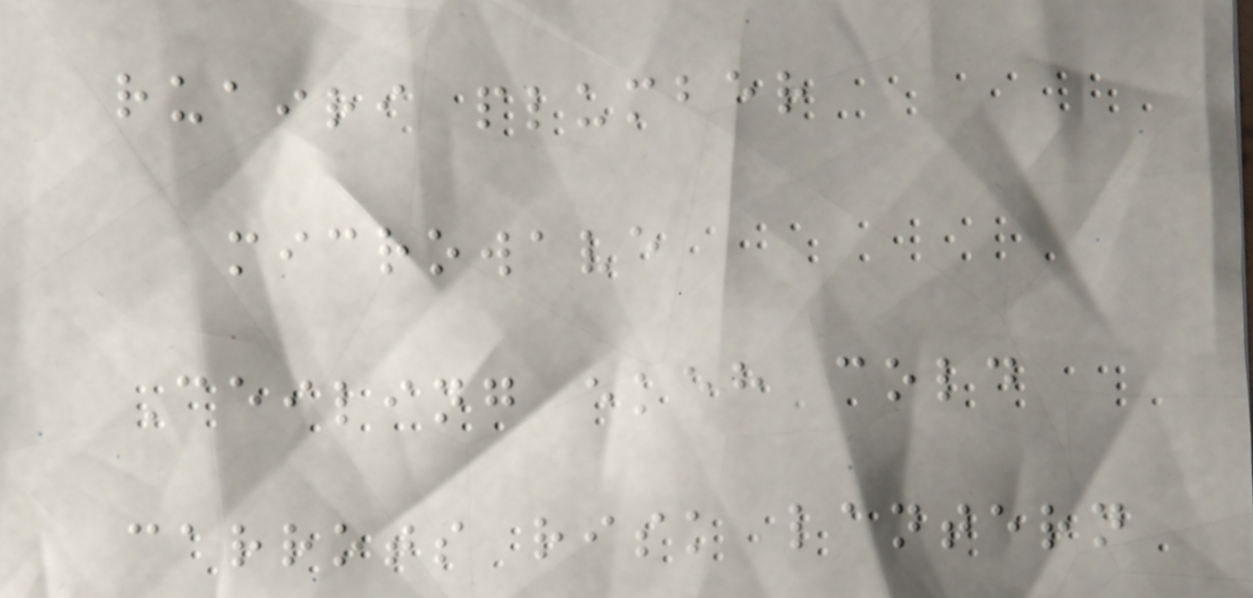ruairi plumber
microwave
Ceiling ekeh cold
carrots risk lantern
